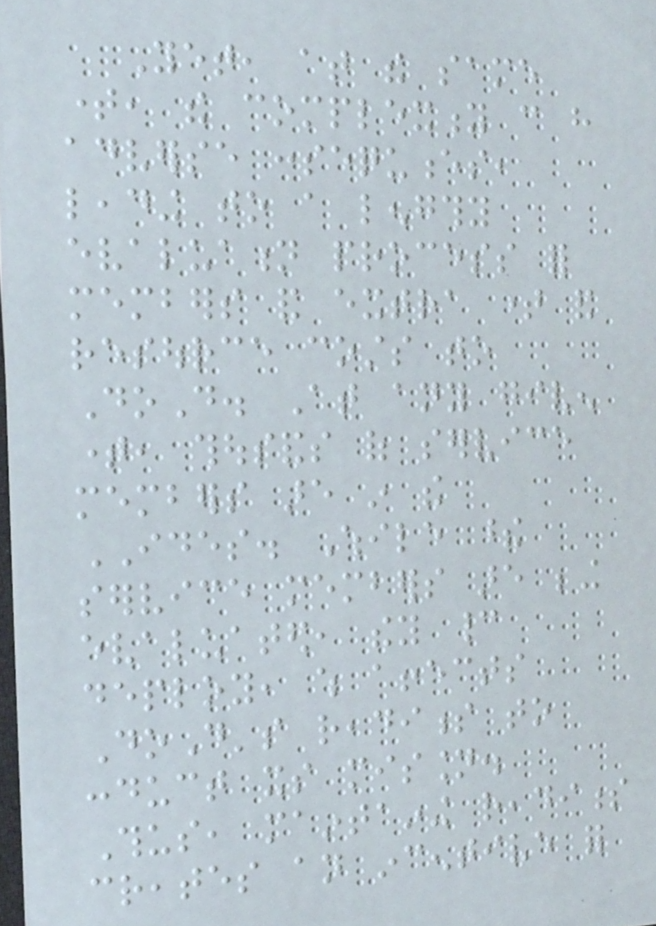Yet, at the same
time, the complexity can have
adverse consequences,
leading to a lengthy
evaluation process for
members and extra time and
resource costs to
DoD. At any given
time, thousands of service
members are in the
IDES. While these
service members are being
evaluated, they cannot
deploy, which affects
DoD's readiness to
conduct its mission.
Thus, maintaining readiness
creates an incentive for
